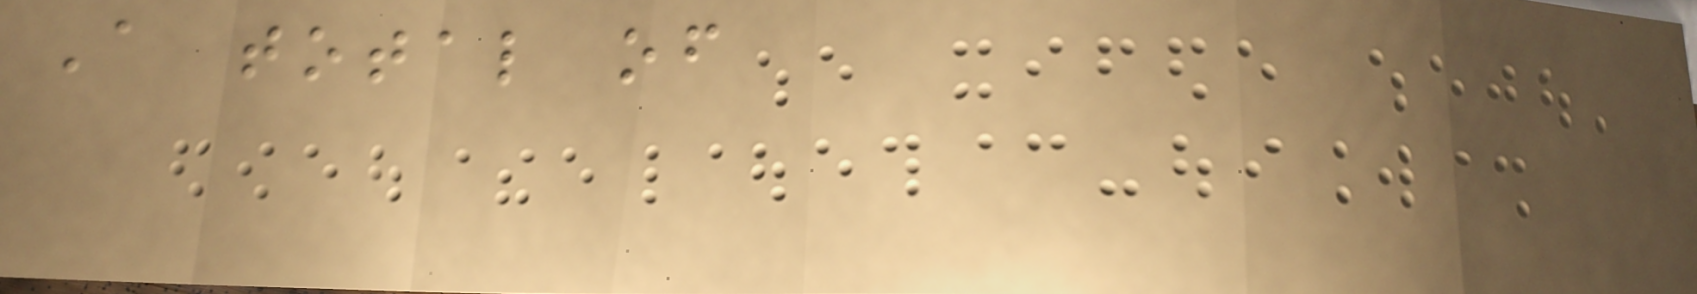A total of
